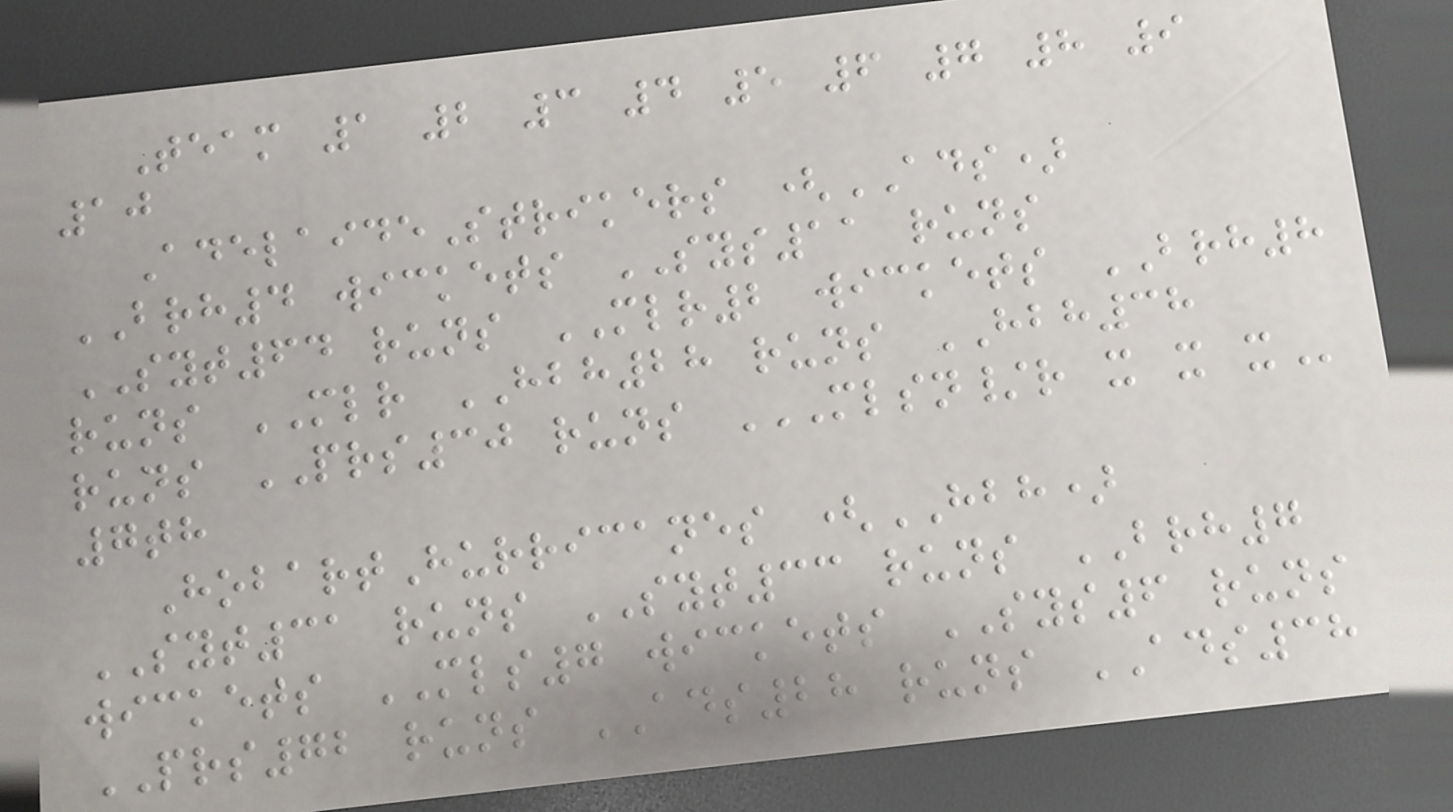Team 1 2 3 4 5 6 7 8 9
10
AdelaideStrikers (ADS)
BRH4 wickets SYS11 runs
SYT64 runs MLR2 wickets BRH8
runs MLR HBH28 runs HBH38
runs PRS30 runs MLSN/R X X X
7th
HobartHurricanes (HBH)
SYT31 runs SYT33 runs BRH7
wickets MLS7 wickets SYS6 runs
PRS72 runs ADS28 runs ADS38
